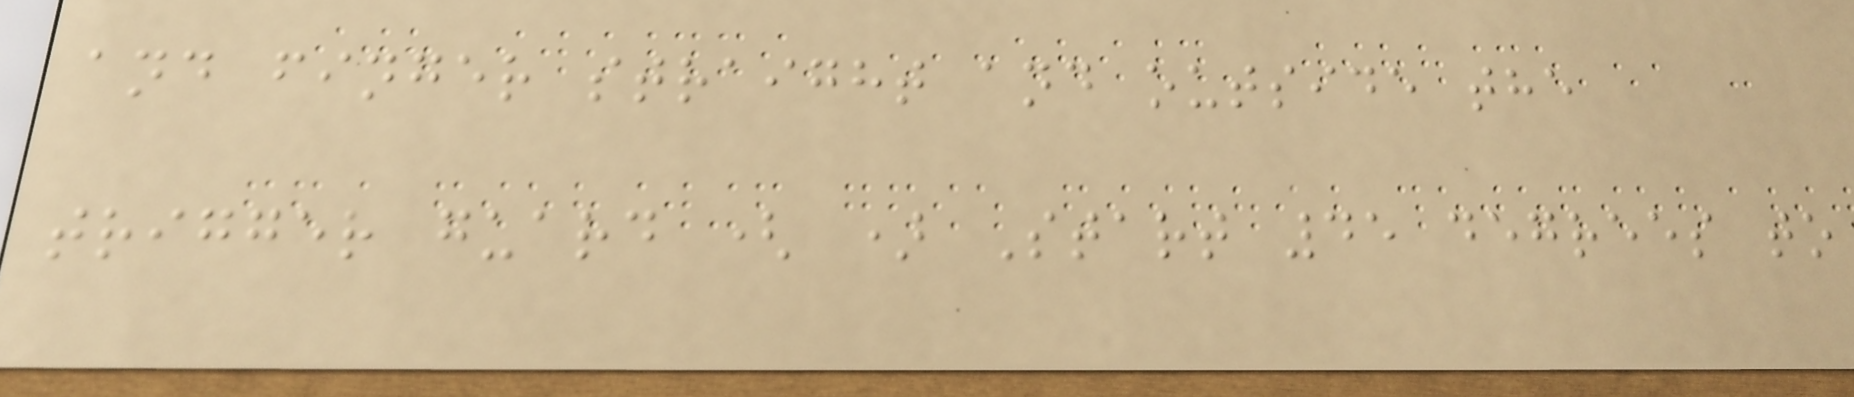and finger straight and outside the
trigger guard ( ) Start 45 degrees to
